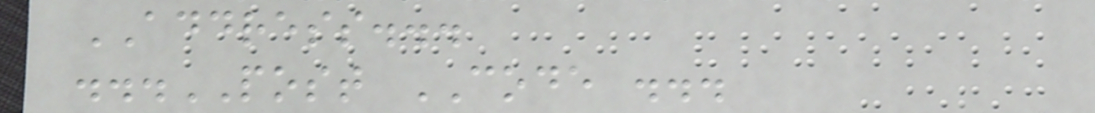ADDRESS...
...POST CODE ...
